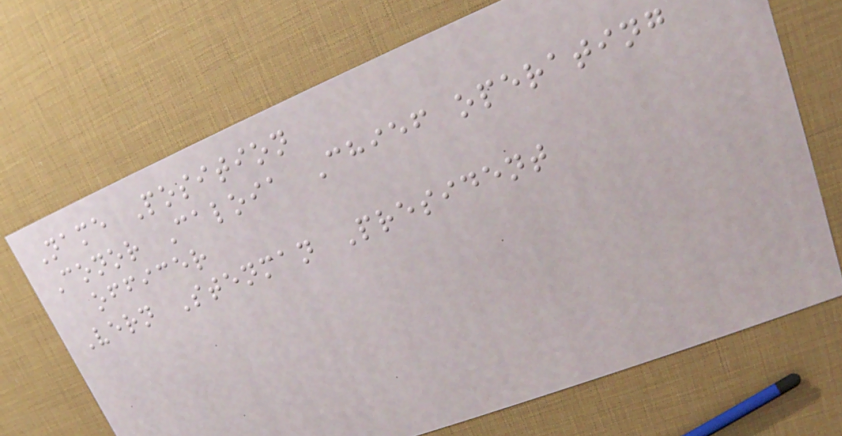Name Position
Conor Caloia Chief operating
officer
Vern Stenman President
